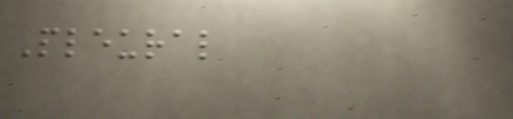Pleural
